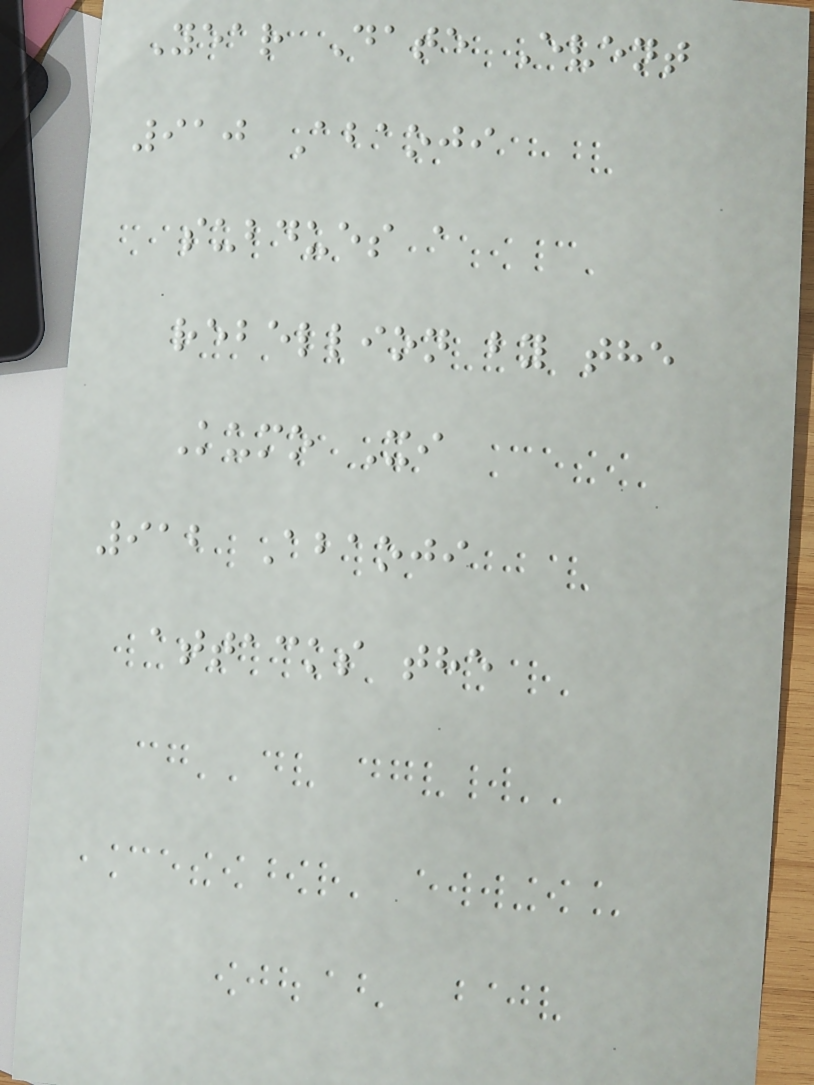Year Date Event
910 Abaoji
subdues a
rebellion by the
Kumo Xi
912 Abaoji
attacks the
